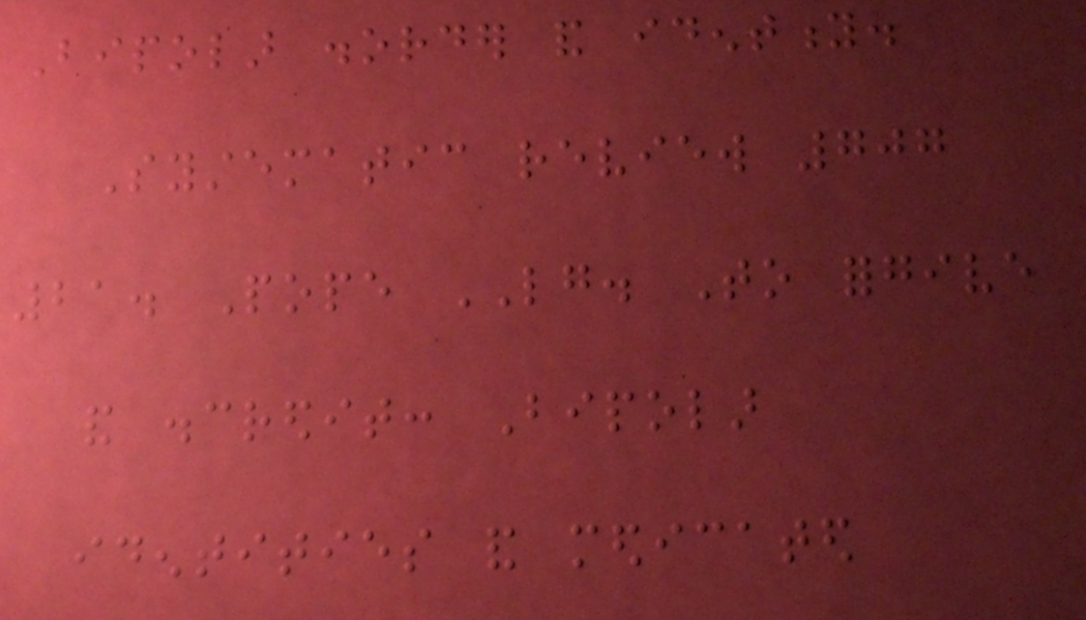Bipolar disorder and identity.
Systematic review 707
21. Pope LG. To forgive
and discredit: Bipolar
identities and medicated
